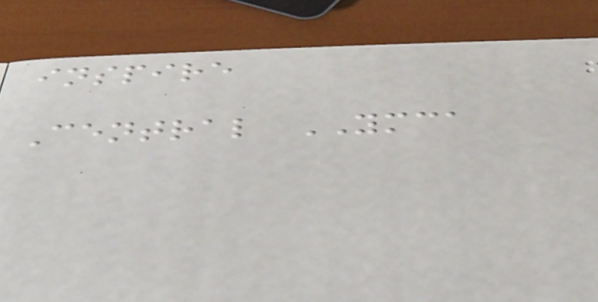inspire
Central YMCA
